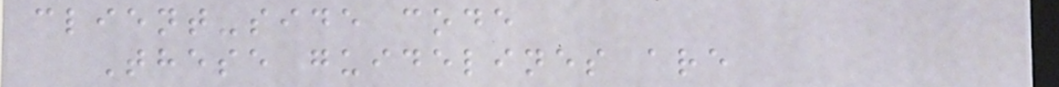client-side code
These guidelines are
